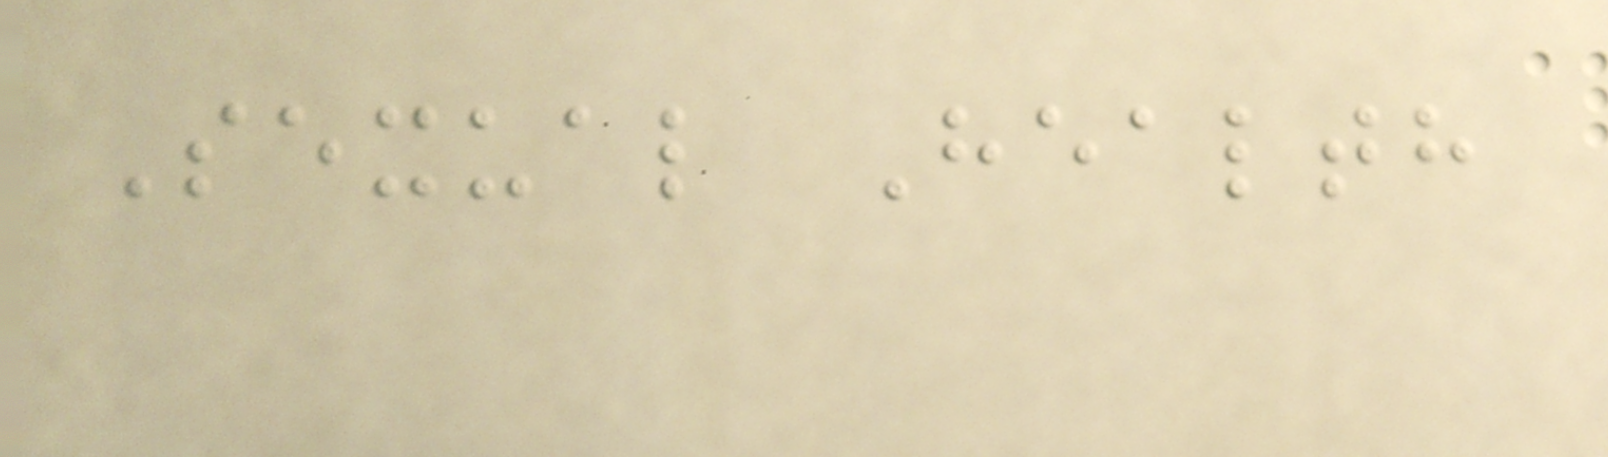Sexual Health
